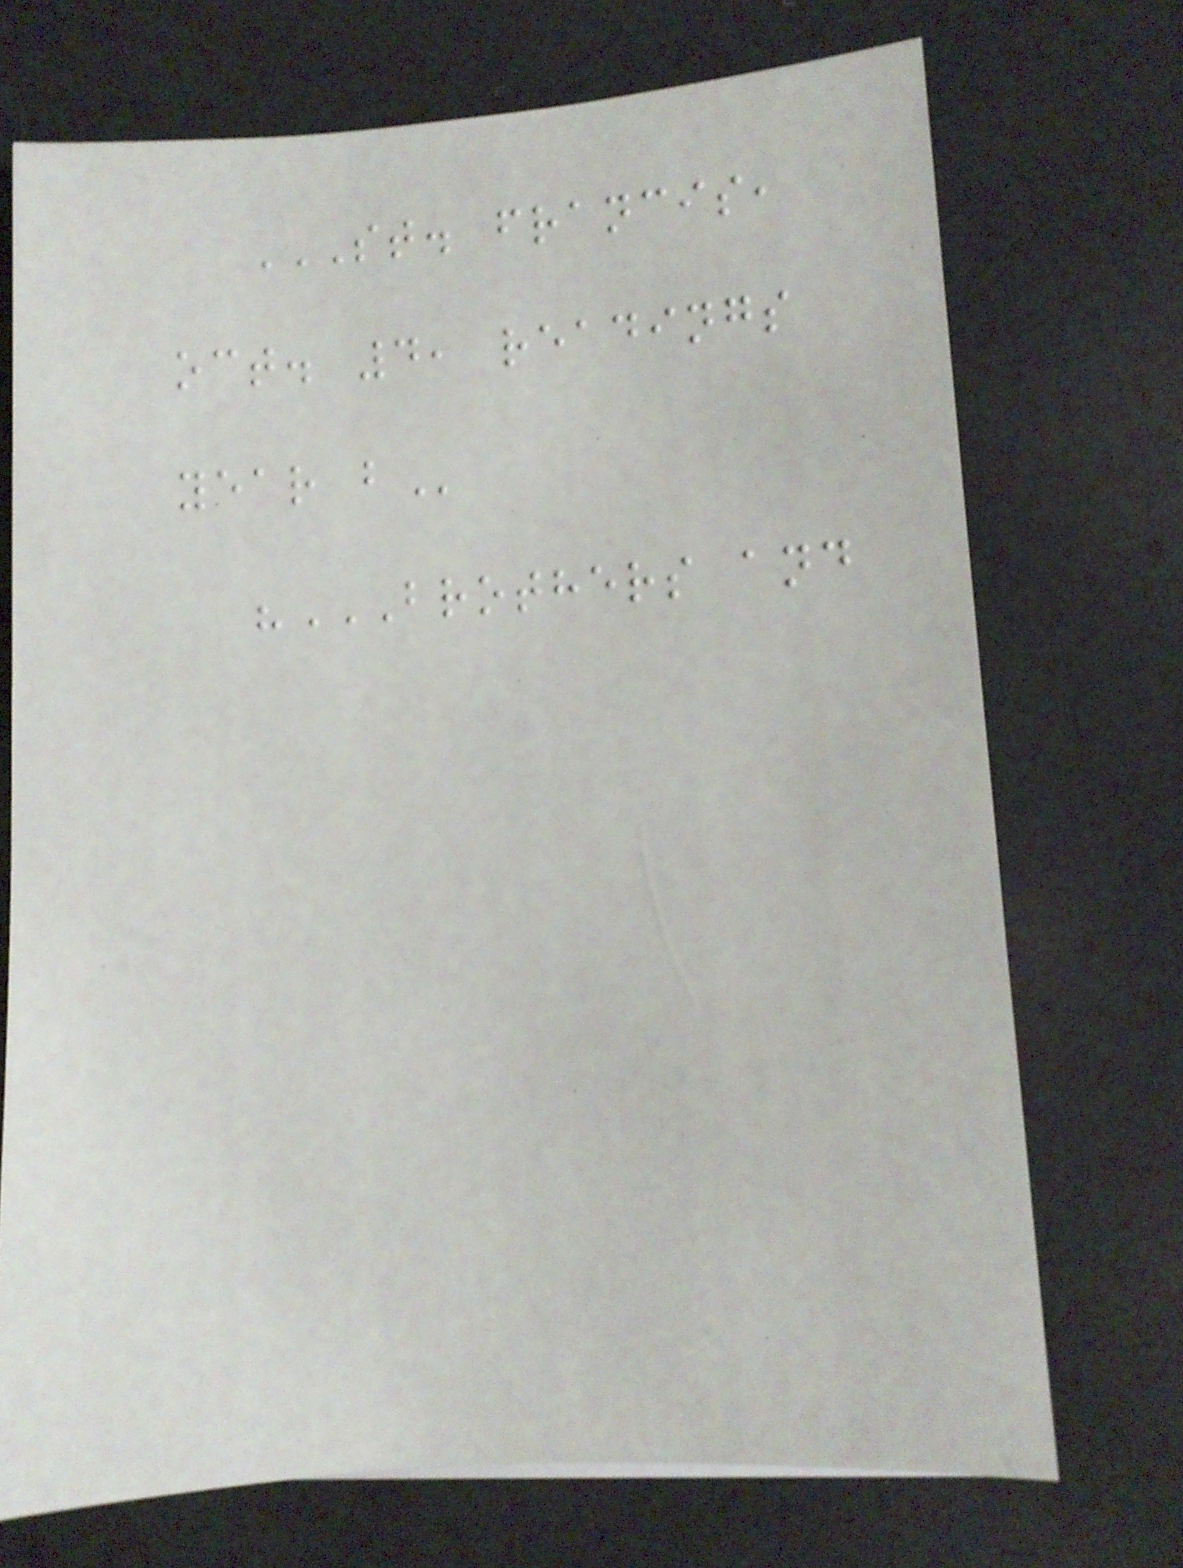ST. FRANCIS,
OCT. 4, READINGS
YEAR B
"BROTHERS AND
